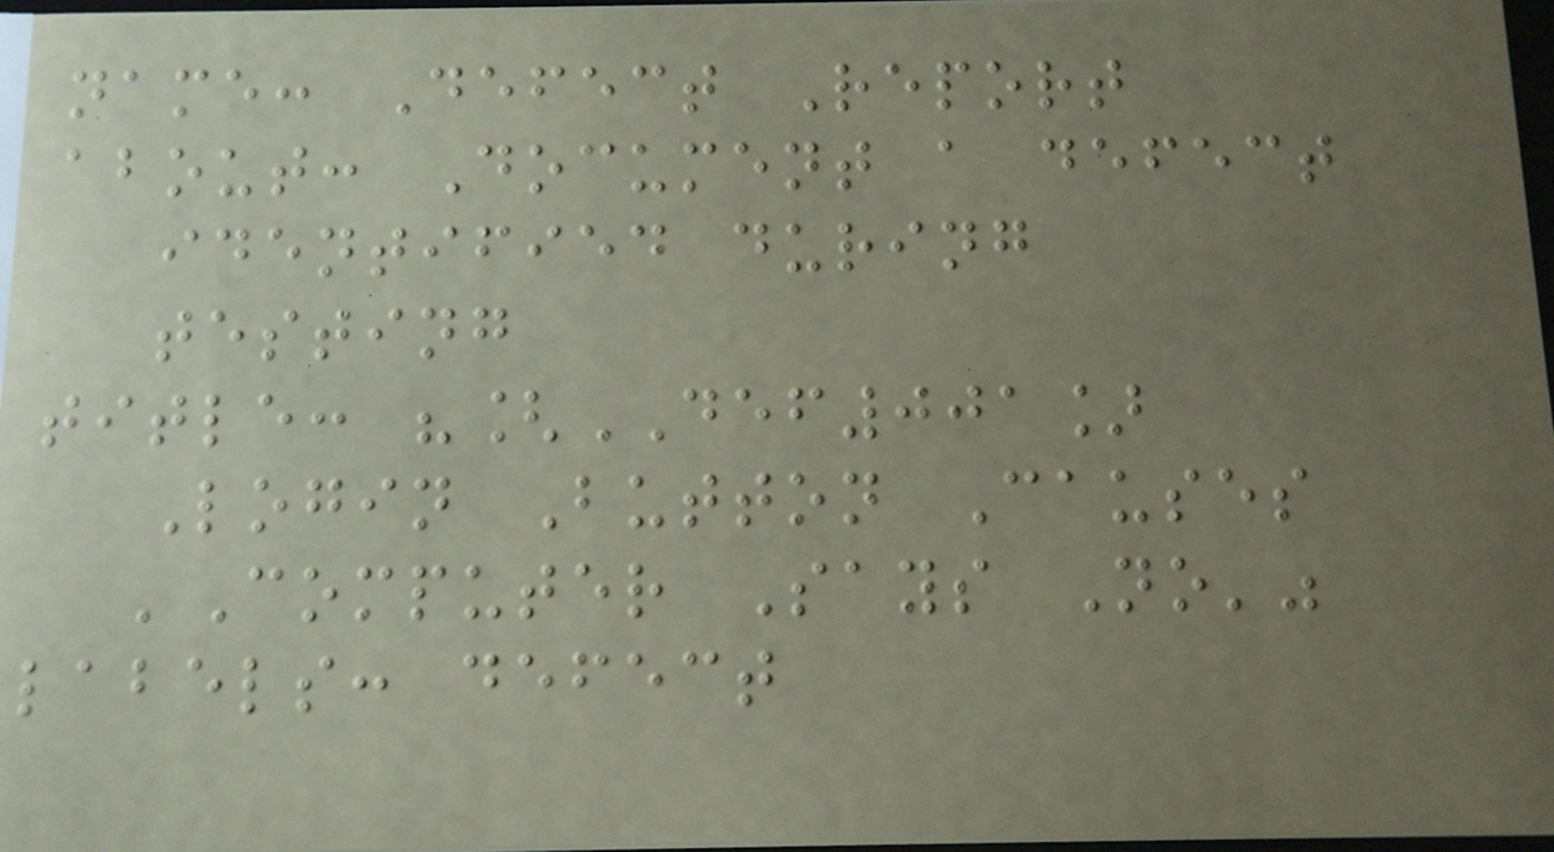name: Defect Report
about: Document a defect
identified during
testing
title: "[DEF001]
Login Button Causes
'Computer Says No'"
labels: defect
